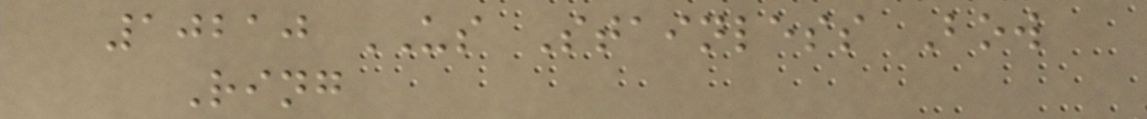10210 US Stainless Bow
Ring
